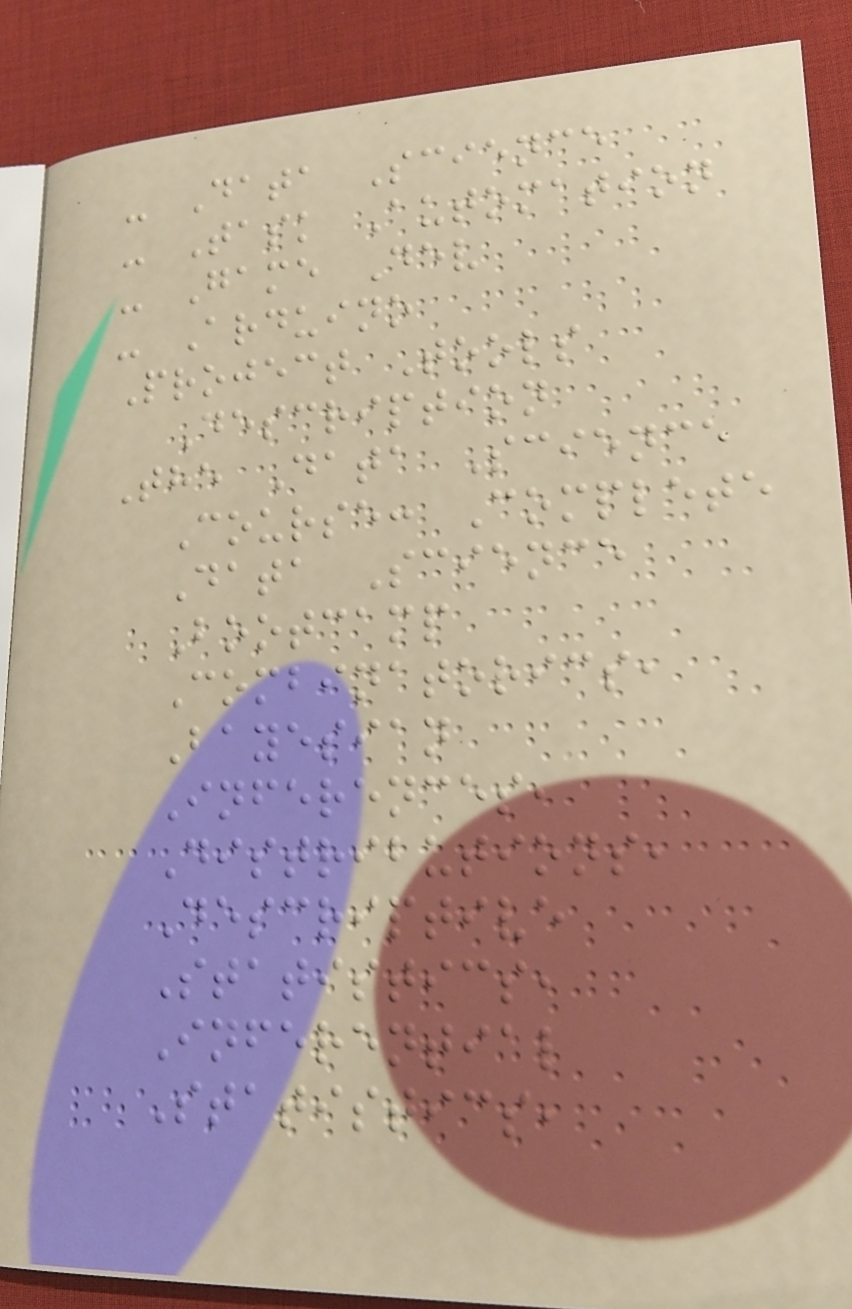- Data Science
- Task Automation
- Game Dev
- Arduino
Project Tools
Description
The Data Science
Course: Complete
Data Science
Bootcamp
Combinatorics,
Bayesian
Inferences,
Distributions,
Descriptive
Statistics,
Inferential
Statistics,
